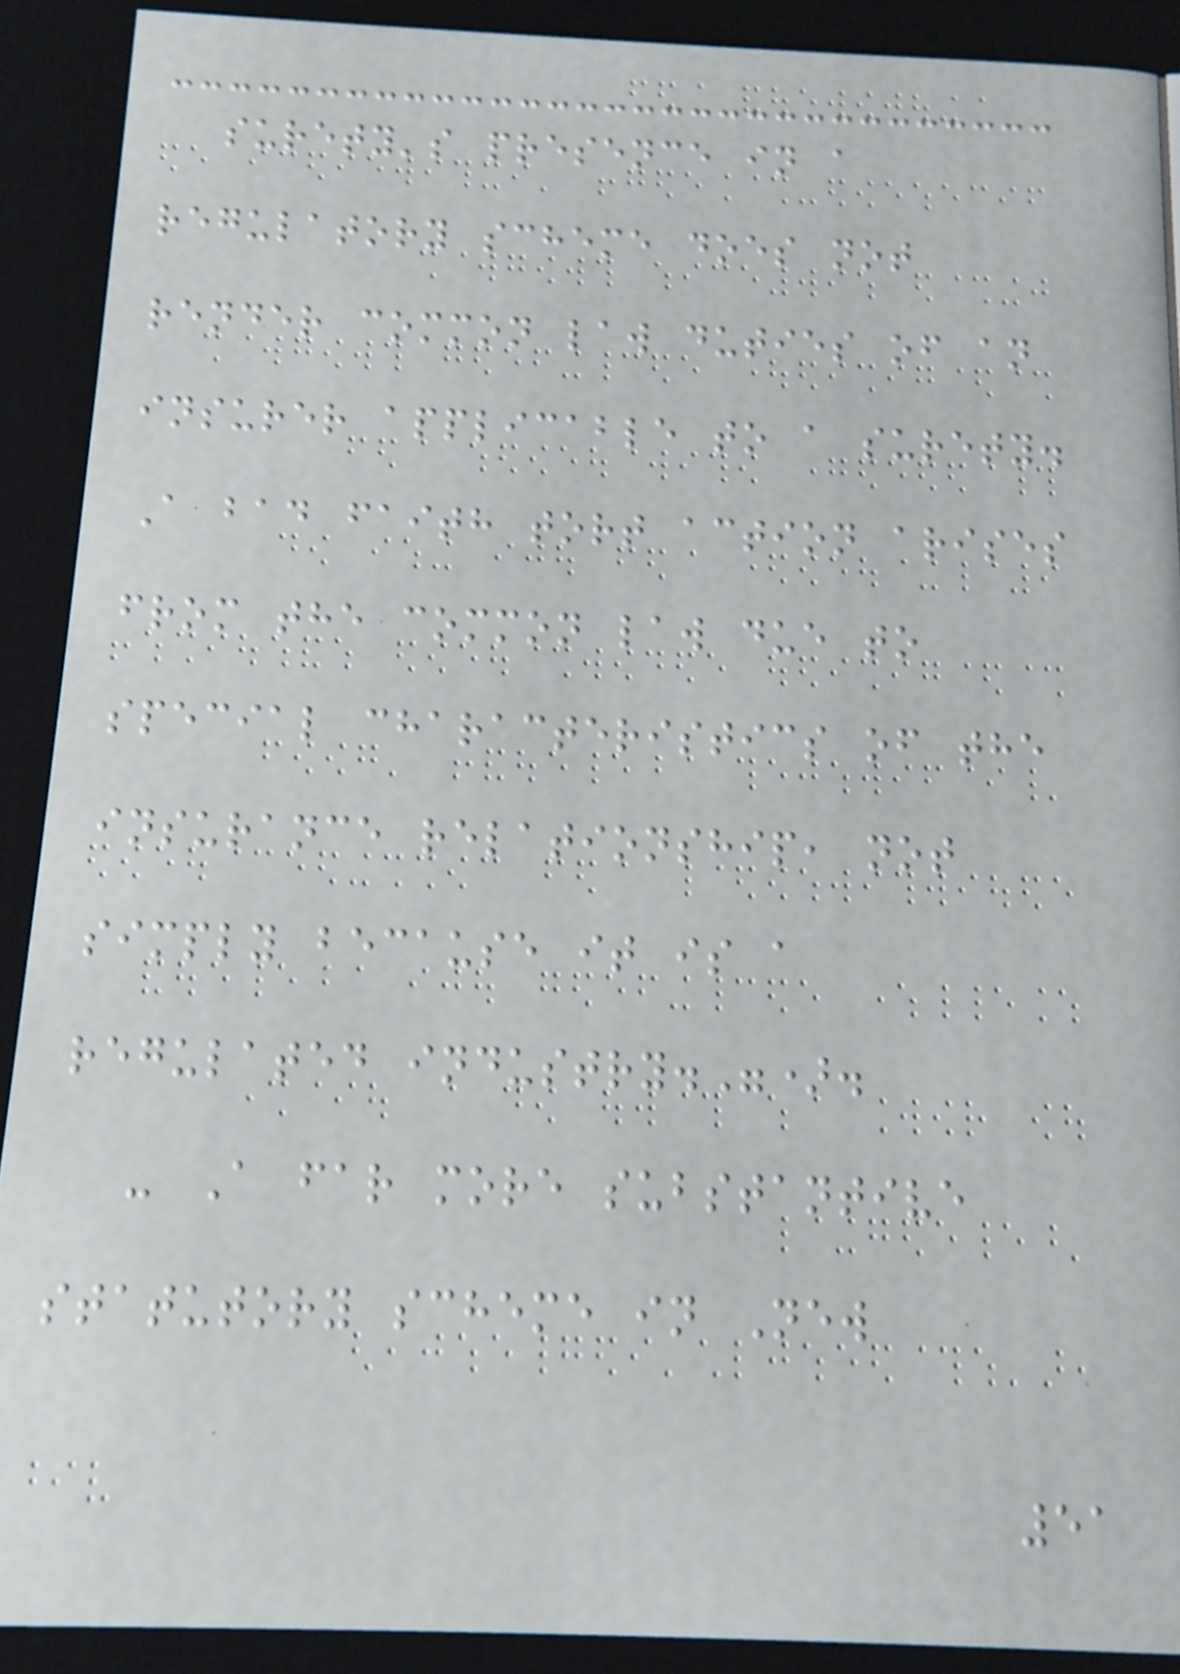surety's presence in a
regulatory scheme does not
render common law duties of an
insurer applicable to a surety.
A bad faith tort action arises
from the common law due to
special characteristics of the
insurance relationship, not
simply because it is a
regulated industry.").
- A far more substantive
statutory scheme in New
51
